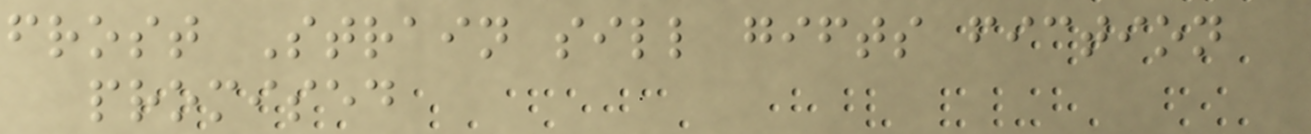frost Strain sill gifts fiction
promised
